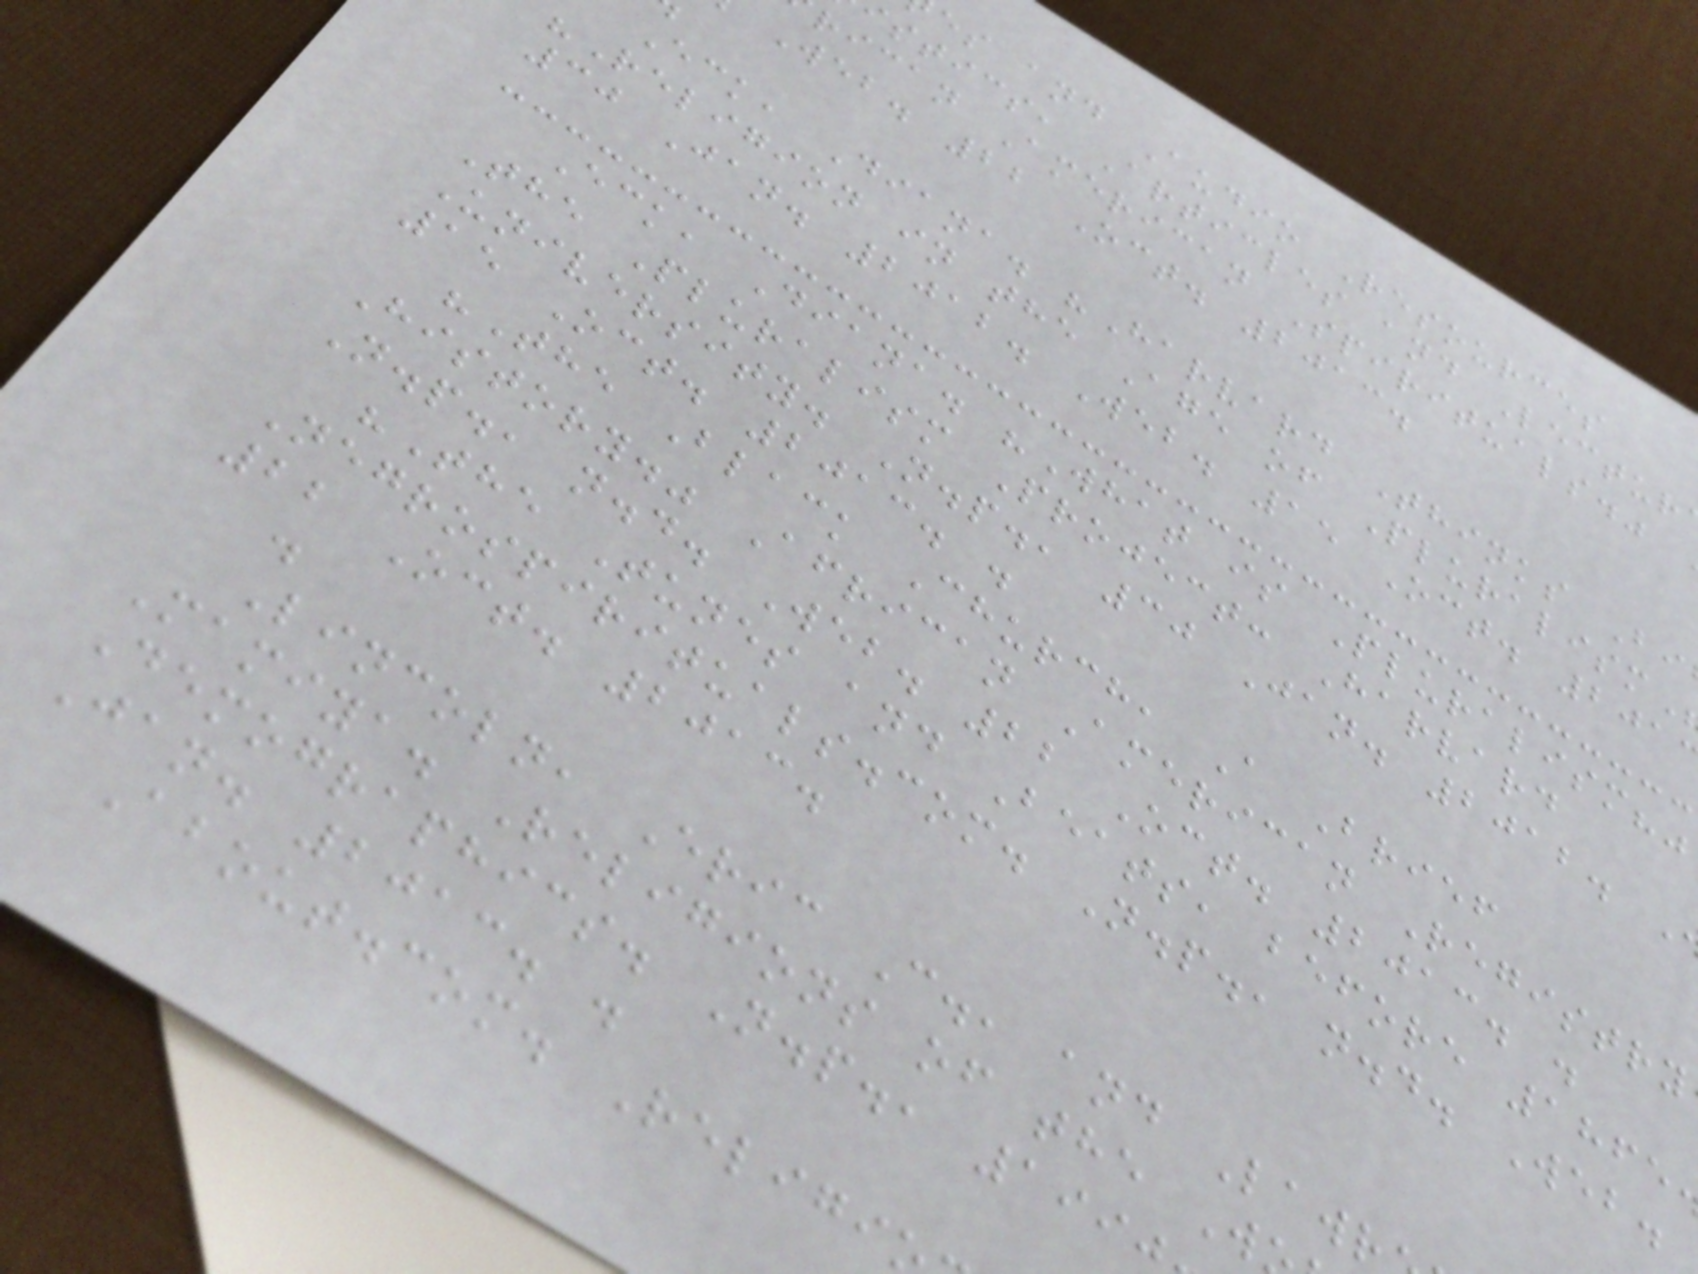es and Audio Resources
stics, Articles and Lectur
rican American Spirituals."
Web. 22 Oct. 2013.
Eck, Diana. "Harvard Thinks Bi
"Religion in the Age of Pluralism
30 Jan. 2012. Web. 15 Oct. 201
Eck, Diana. "What is Pluralism?"
The Pluralism Project: Harvard
University. N.p., 30 Jan. 2012.
15 Oct. 2013. .
"The Black Church, A Brief
History." African American Registry
N.p., n.d. Web. 22 Oct. 2013. .
"The Tunes and Beats, before 1865
Negrospirituals.com. N.p., n.d. Web.
22 Oct. 2013.
.
Lincoln, Eric C., and Lawr
Mamiya. Religions of the W
Demographics. N.p., 199
Jan. 2013. .
About.com. Religi
